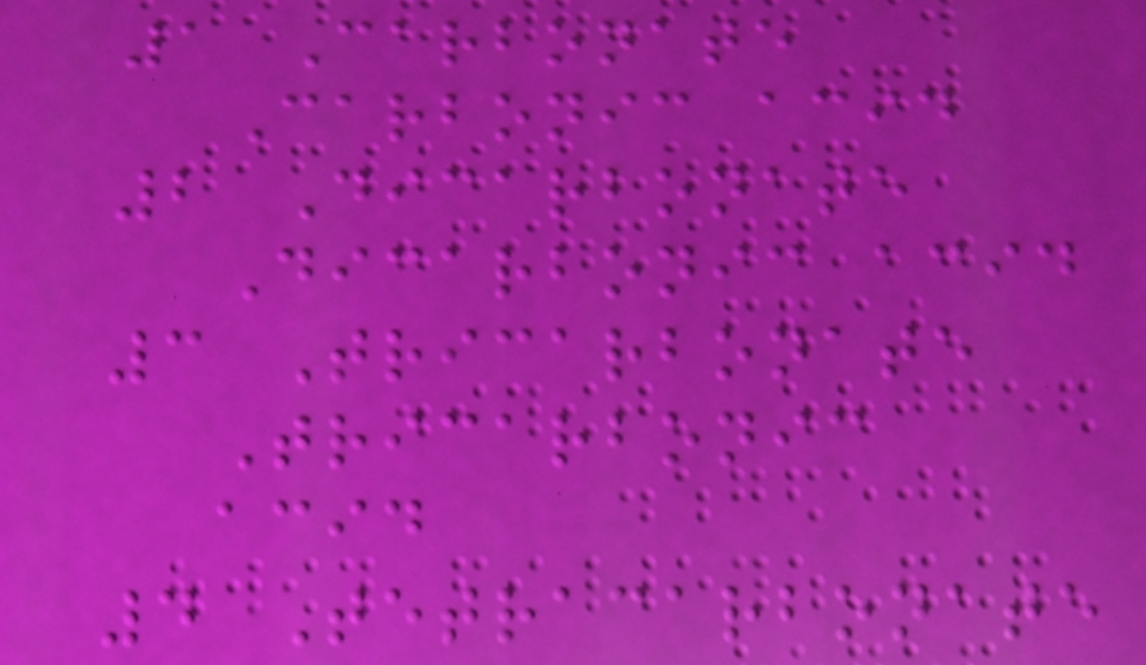1 Carbonate
Carbonic acid
2 Dicarbonate
Dicarbonic acid
3 Tricarbonate
Tricarbonic
acid
4 Tetracarbonate
